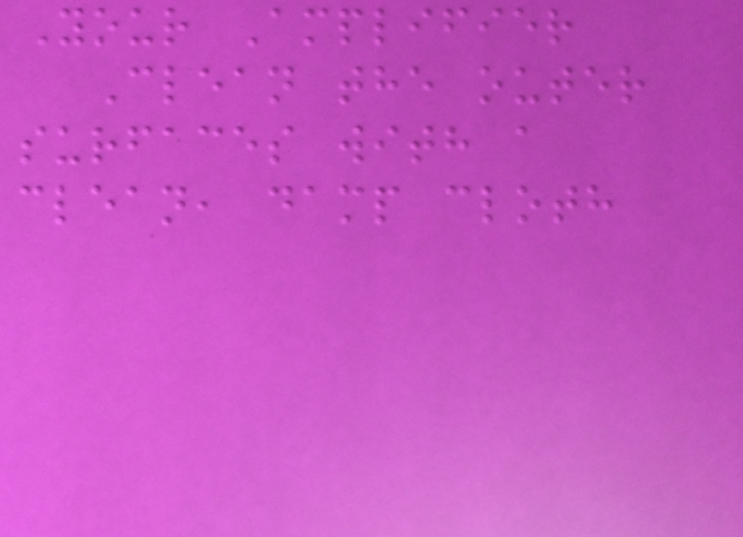Your Amplifier
Clean the outer
surfaces with a
clean, damp cloth
